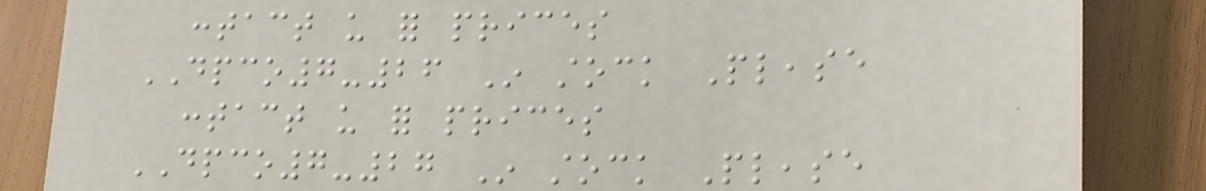contact us for prices
DPCO7-26 In stock Please
contact us for prices
DPCO7-27 In stock Please
